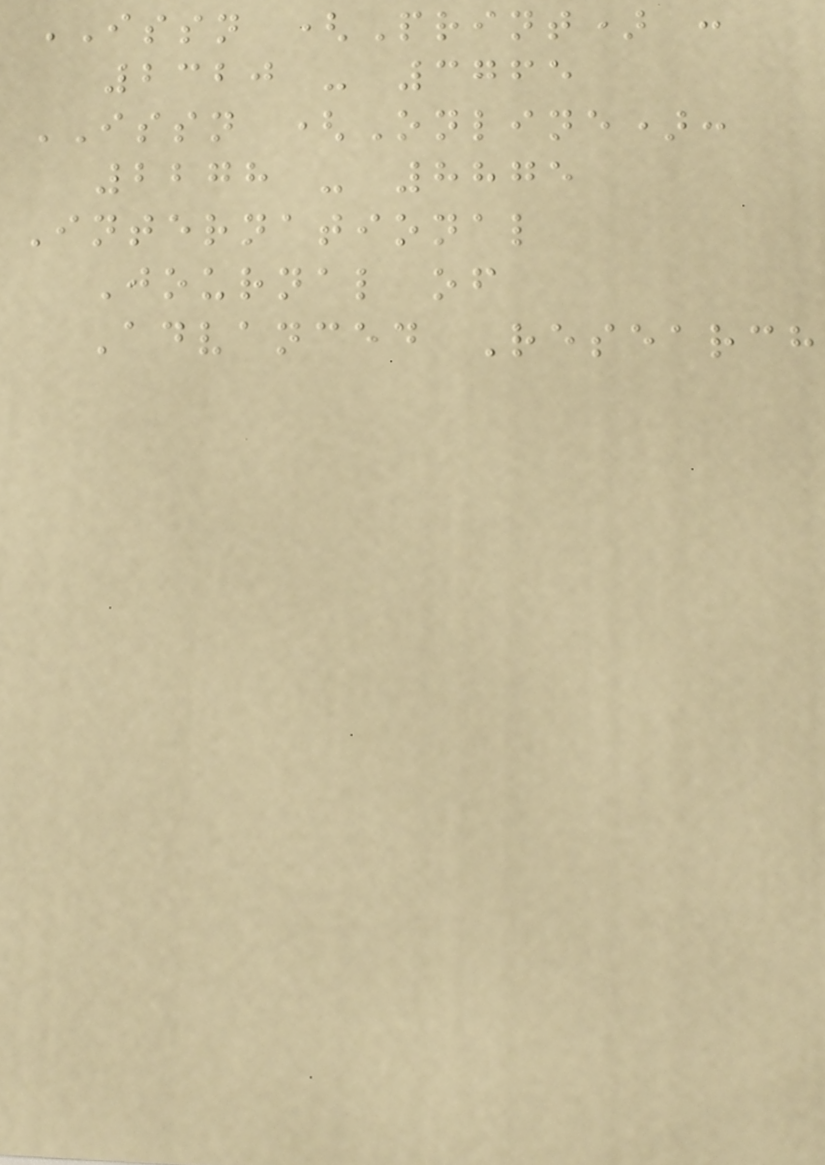ISSN (Print) :
2320 - 3765
ISSN (Online):
2278 - 8875
International
Journal of
Advanced Research
